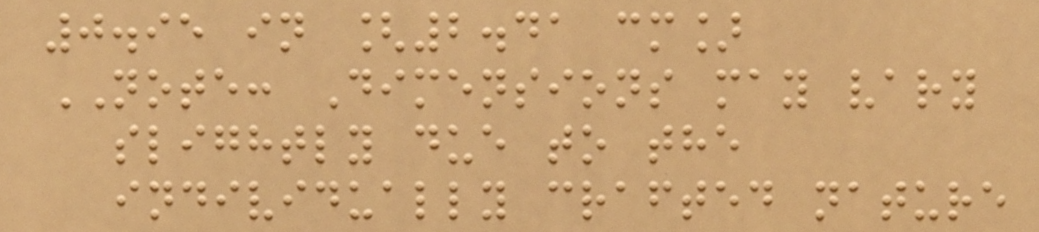0.95 in [2.41 cm]
NOTE: Dimensions may vary
slightly due to the
individually crafted nature
